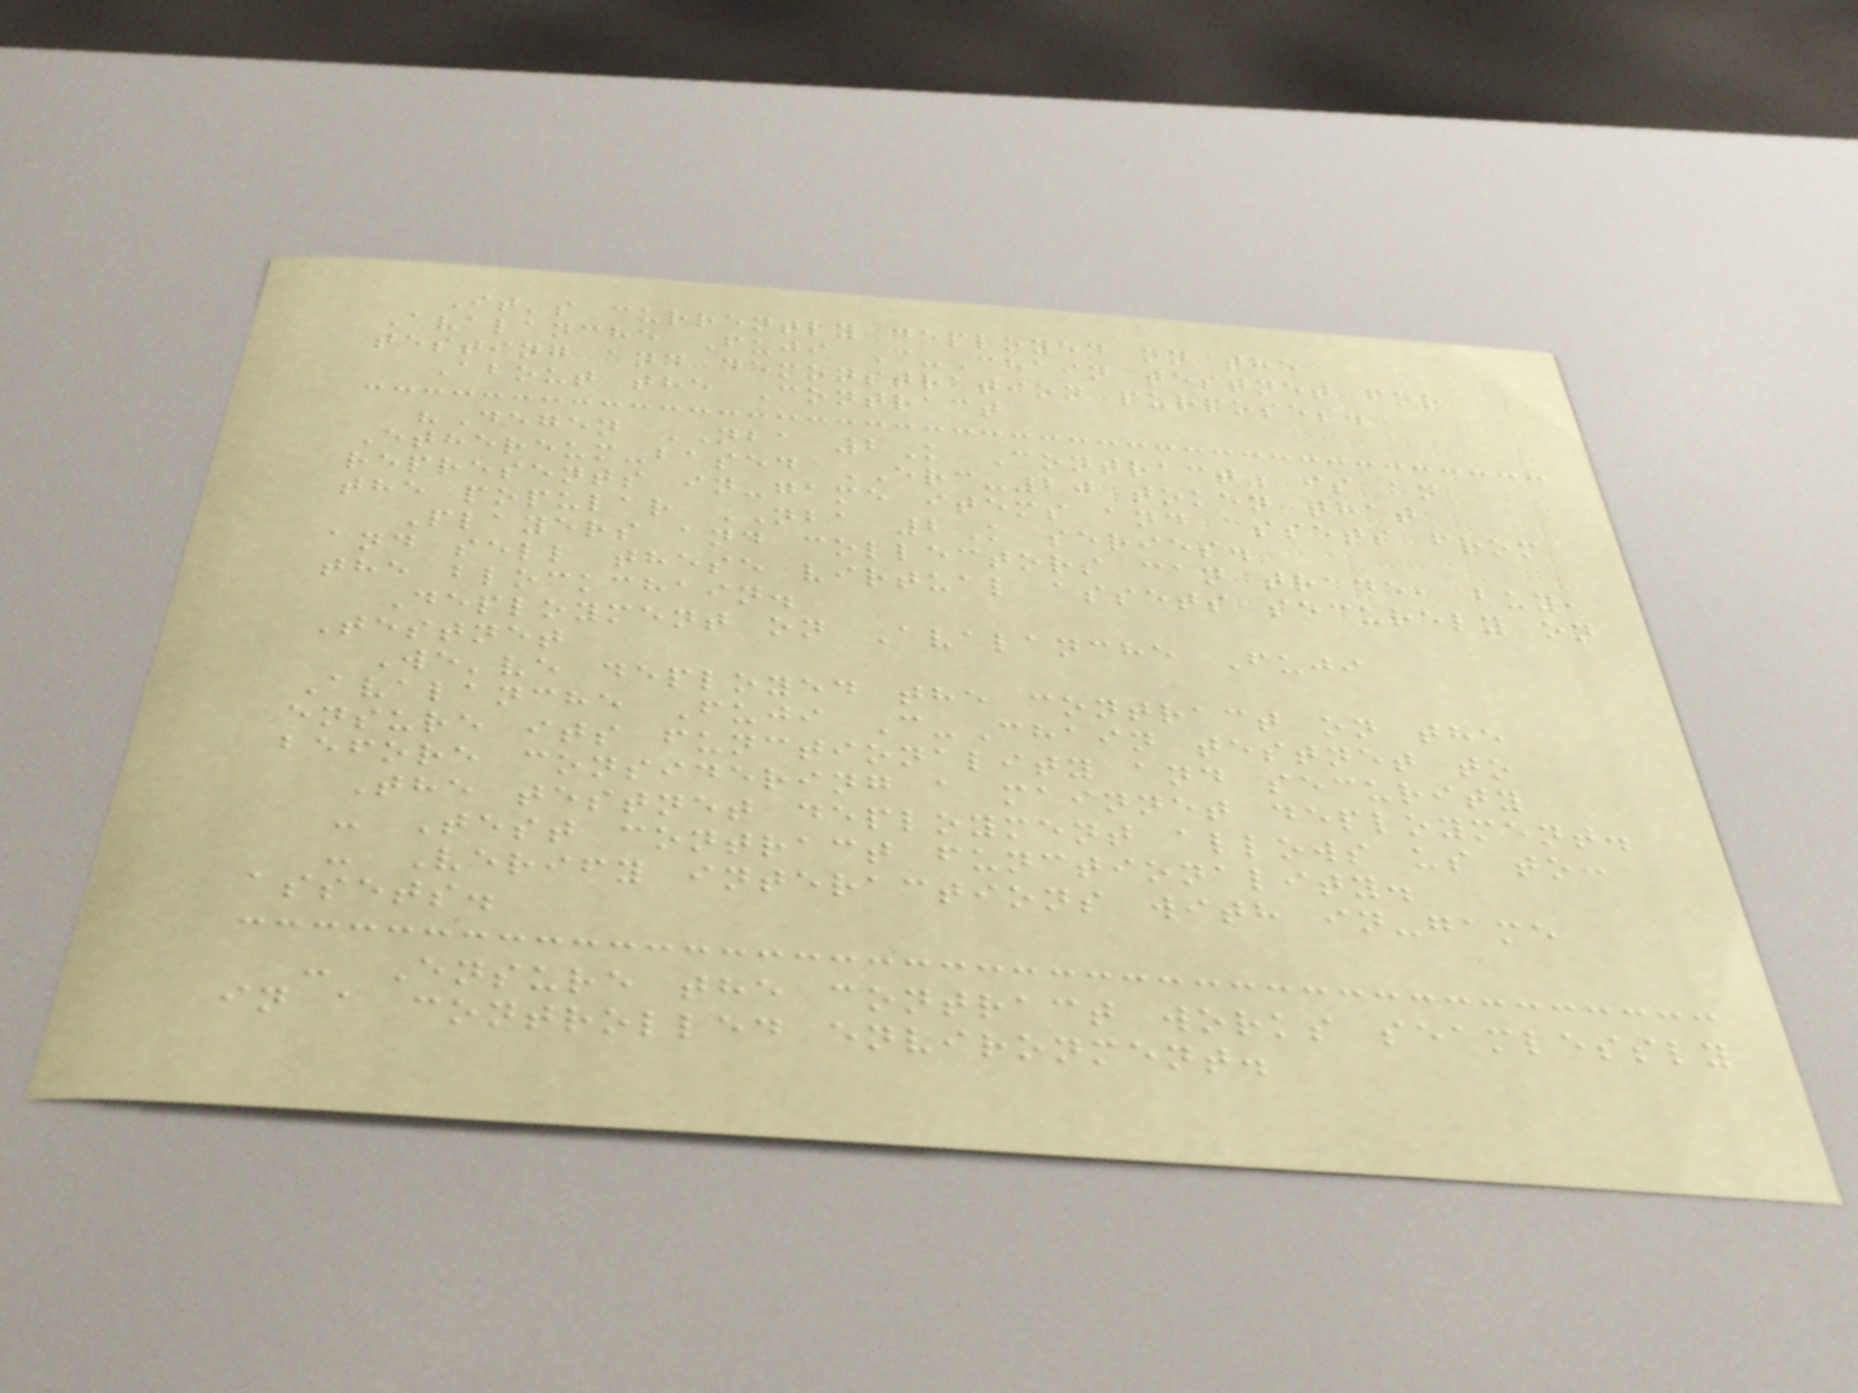It's currently deployed on the
Avalanche Fuji C-Chain testnet for
testing and demonstration purposes.
About the Contract
"Degen NBA 2K Contract" is an
Ethereum-based ERC-20 token that
represents in-game items and assets from
the popular NBA 2K series.
Players and collectors can trade, buy,
and sell these virtual assets securely on
the blockchain.
Deployment on Avalanche Fuji
Testnet
We've deployed the contract on the
Avalanche Fuji C-Chain testnet to
ensure its functionality and security
before considering a mainnet deployment.
The testnet deployment allows us to:
- Test contract functionality.
- Verify interactions with in-game
assets.
- Ensure the contract works seamlessly
in a controlled environment.
